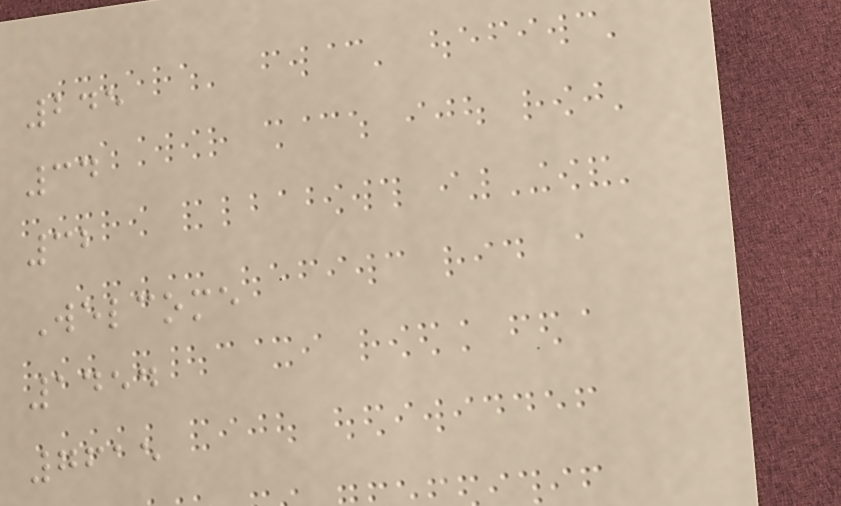245
34
32
Welcome
1454
7615
